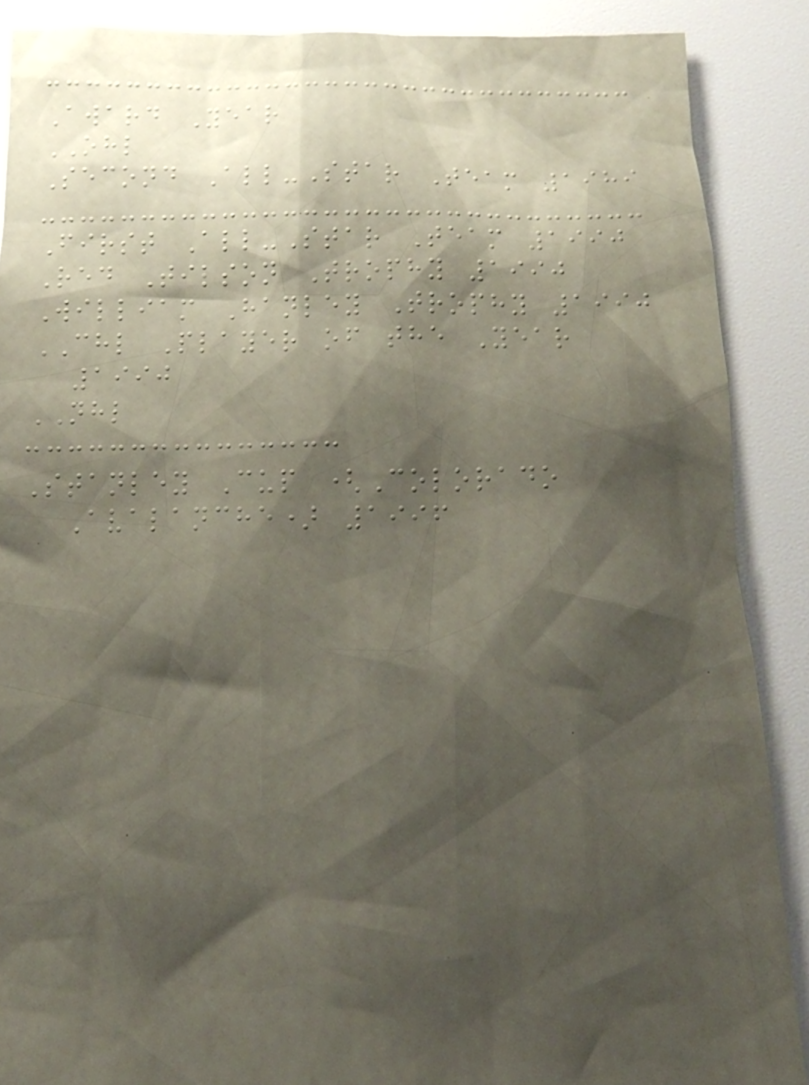Award Year
OHL
Second All-Star Team 1989
First All-Star Team 1990
Red Tilson Trophy 1990
William Hanley Trophy 1990
CHL Player of the Year
1990
NHL
Stanley Cup (Colorado
Avalanche) 1996
